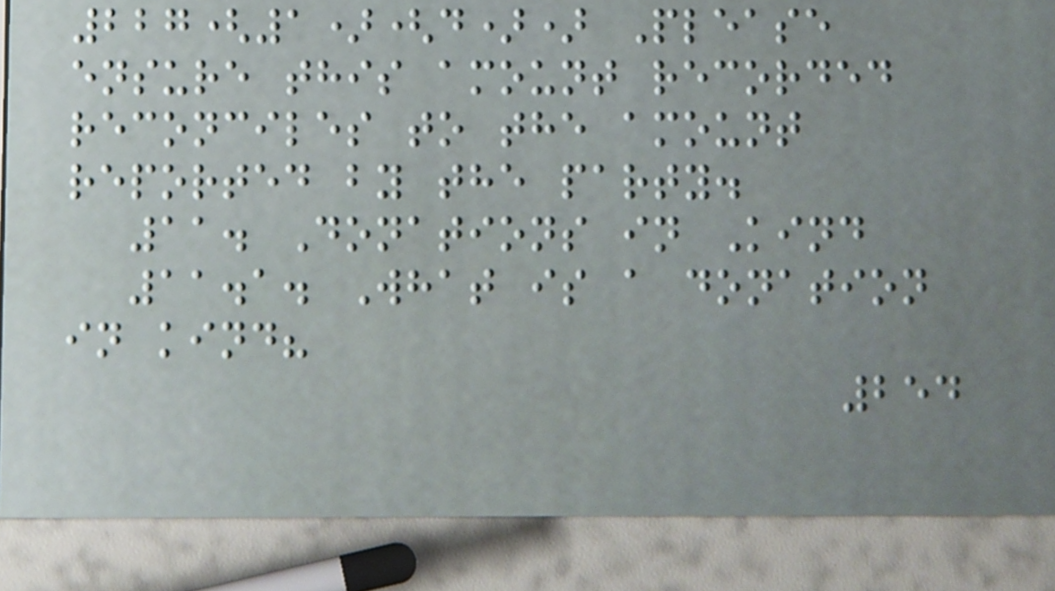227(1)(d)) Please
ensure this amount recorded
reconciles to the amount
reported by the party.
11. Donations in Kind
11.1. What is a donation
in kind?
254
